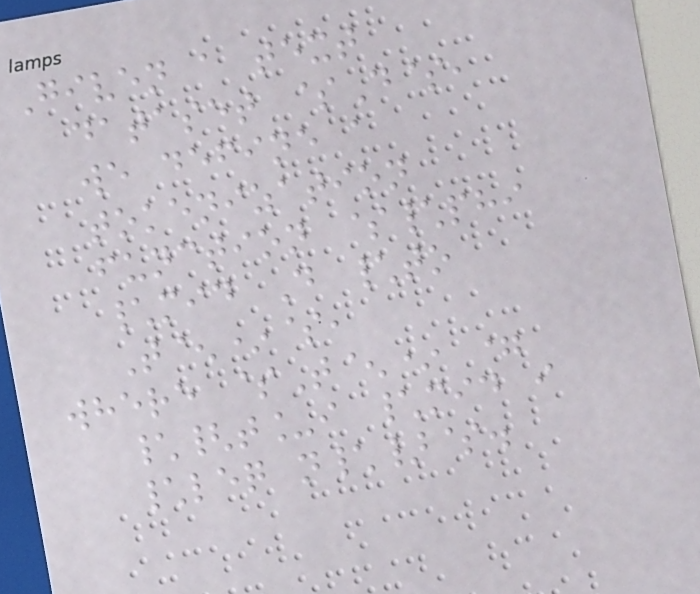Given a text
dataset $D$,
we define a
tokenization
function $\phi
\mid D \to
T^*$,
where $T^* =
\{t_i \mid i
\leq n\}$.
